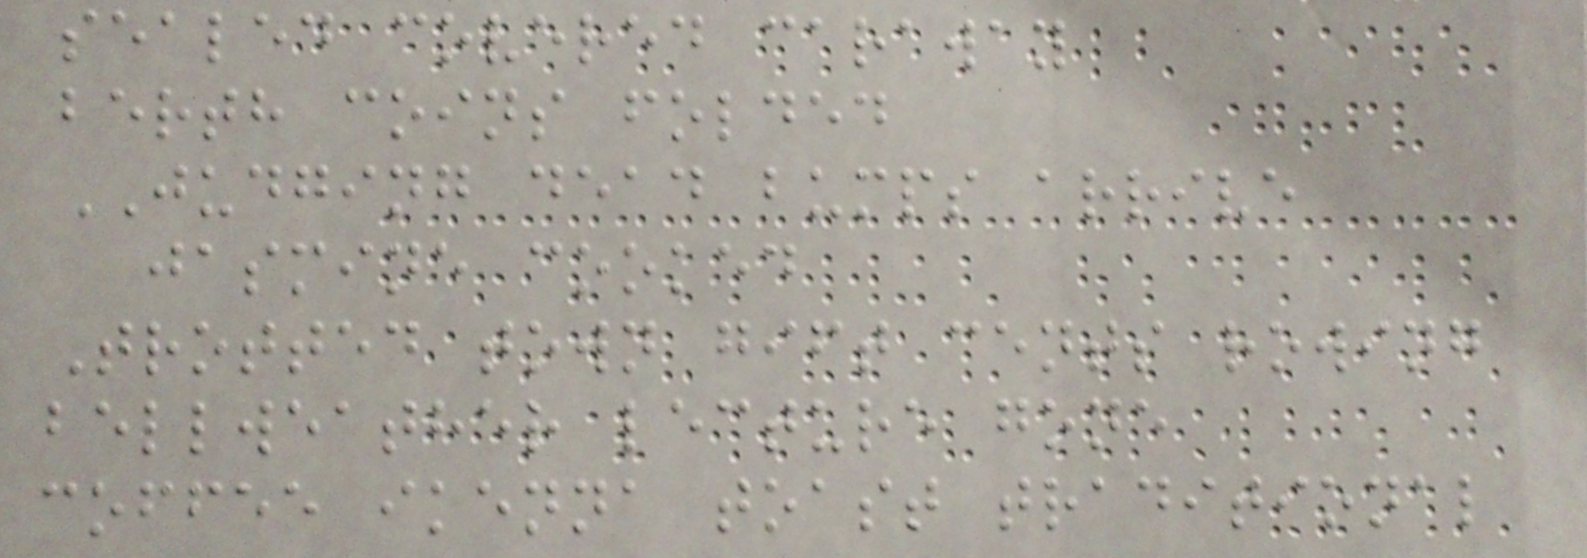sealed covered caraway
berth coins folded
JUDGING dead bumps arrive
jasmine cooked
Trotted town gift cents rowing
bellweather lecture gone
coffee ikenna toast traditional
